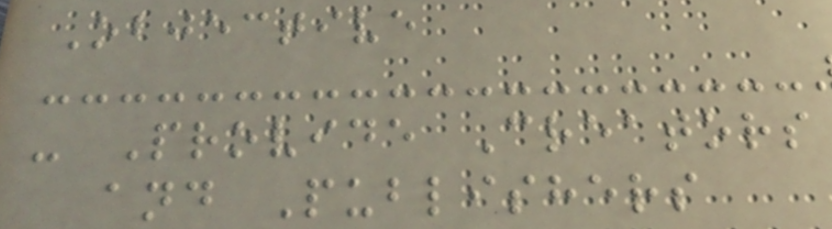Objective
- Provide Creators
and Publishers
